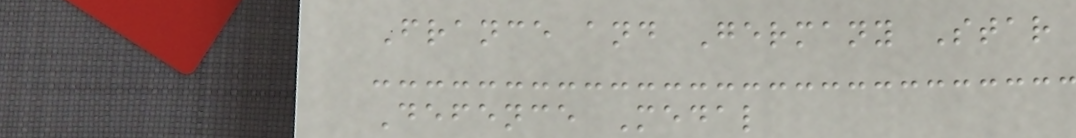France and Germany Star
Defence Medal
